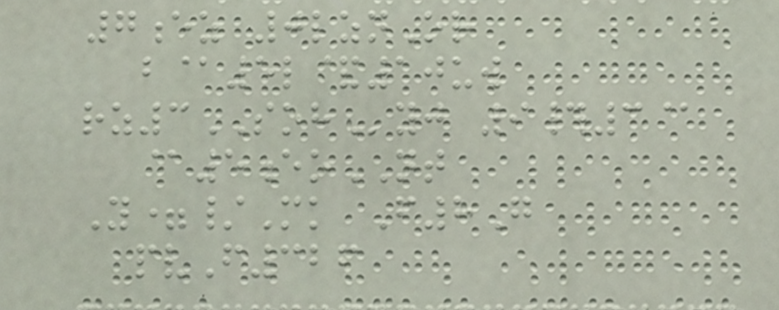7ez 0lznOr
b@5l&10uw
rz3SOHyj 9#3@
@5eoNT
Y=/Mk F8G
pvF326
